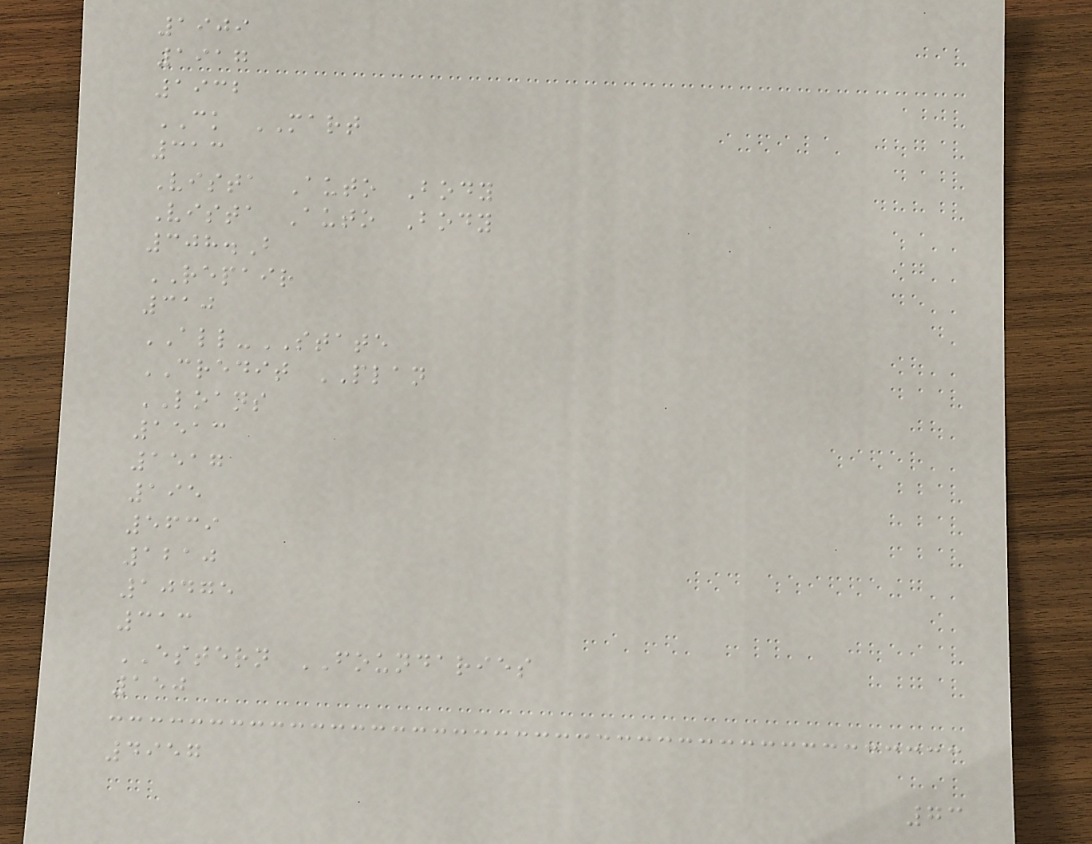1909
1917
1932
CK MART
313
Vista Auto Body
Vista Auto Body
308.B
REPAIR
310
ALL-STATE
CREDIT PLAN
LOANS
1513
1517
195
5639
1210
10475
313
ESTERN FOUNDARIES
150
4957
73
